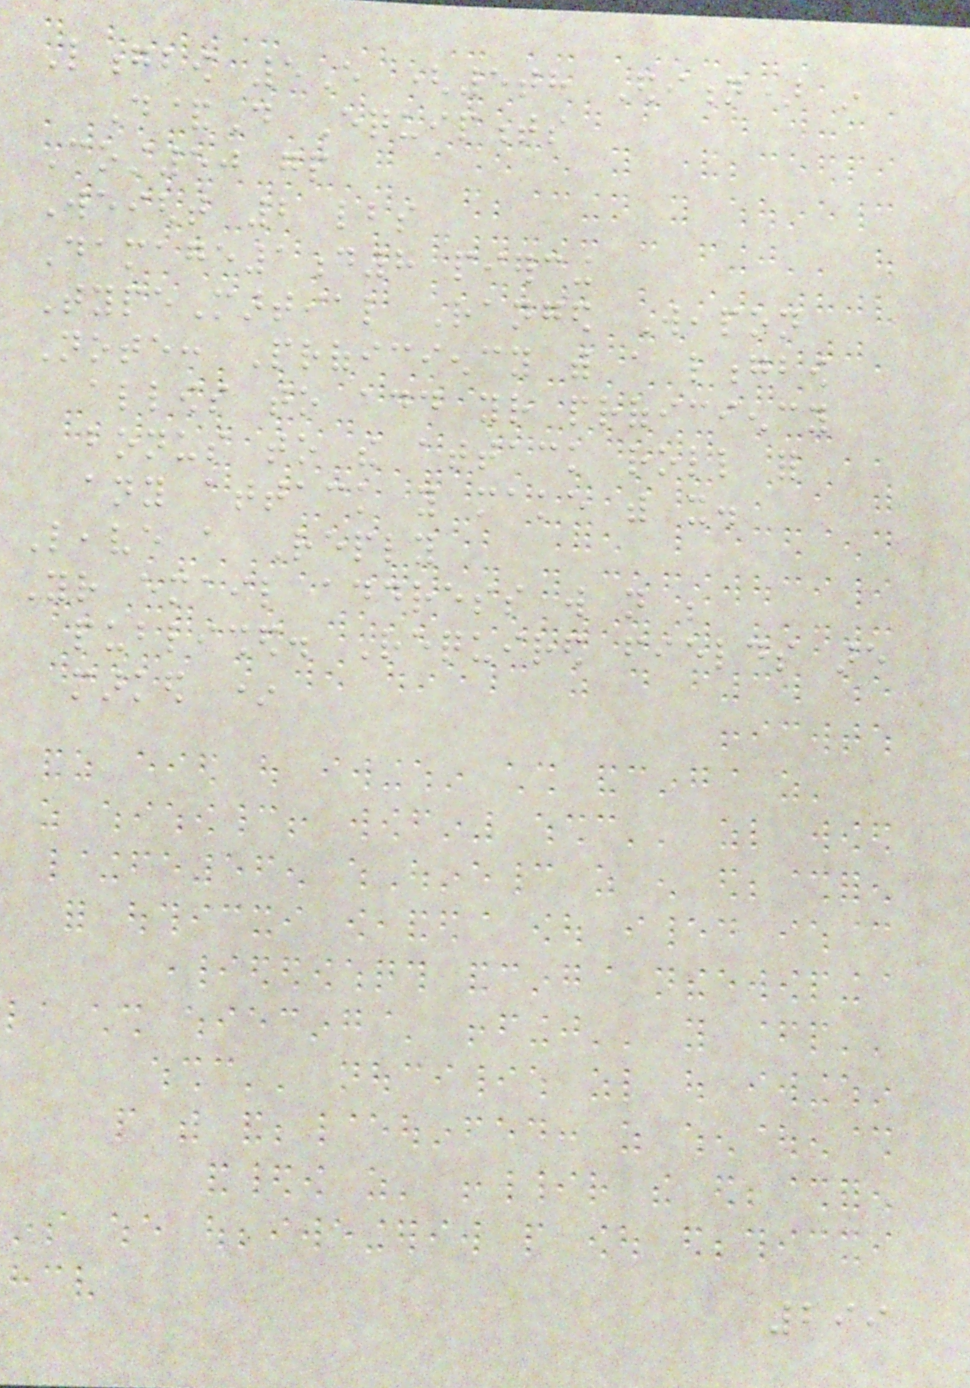Longbow 5E (5th Edition) in
D&D Equipments
Cost50 gp
Weight 2 lbs
Damage1d8 piercing
TypeMartial Ranged Weapon
Note: Proficiency with a longbow
allows to add your proficiency
bonus to the attack roll for
any attack you make with it.
Leave a Reply
Your email address will not be
published. Required fields are
marked *
299
